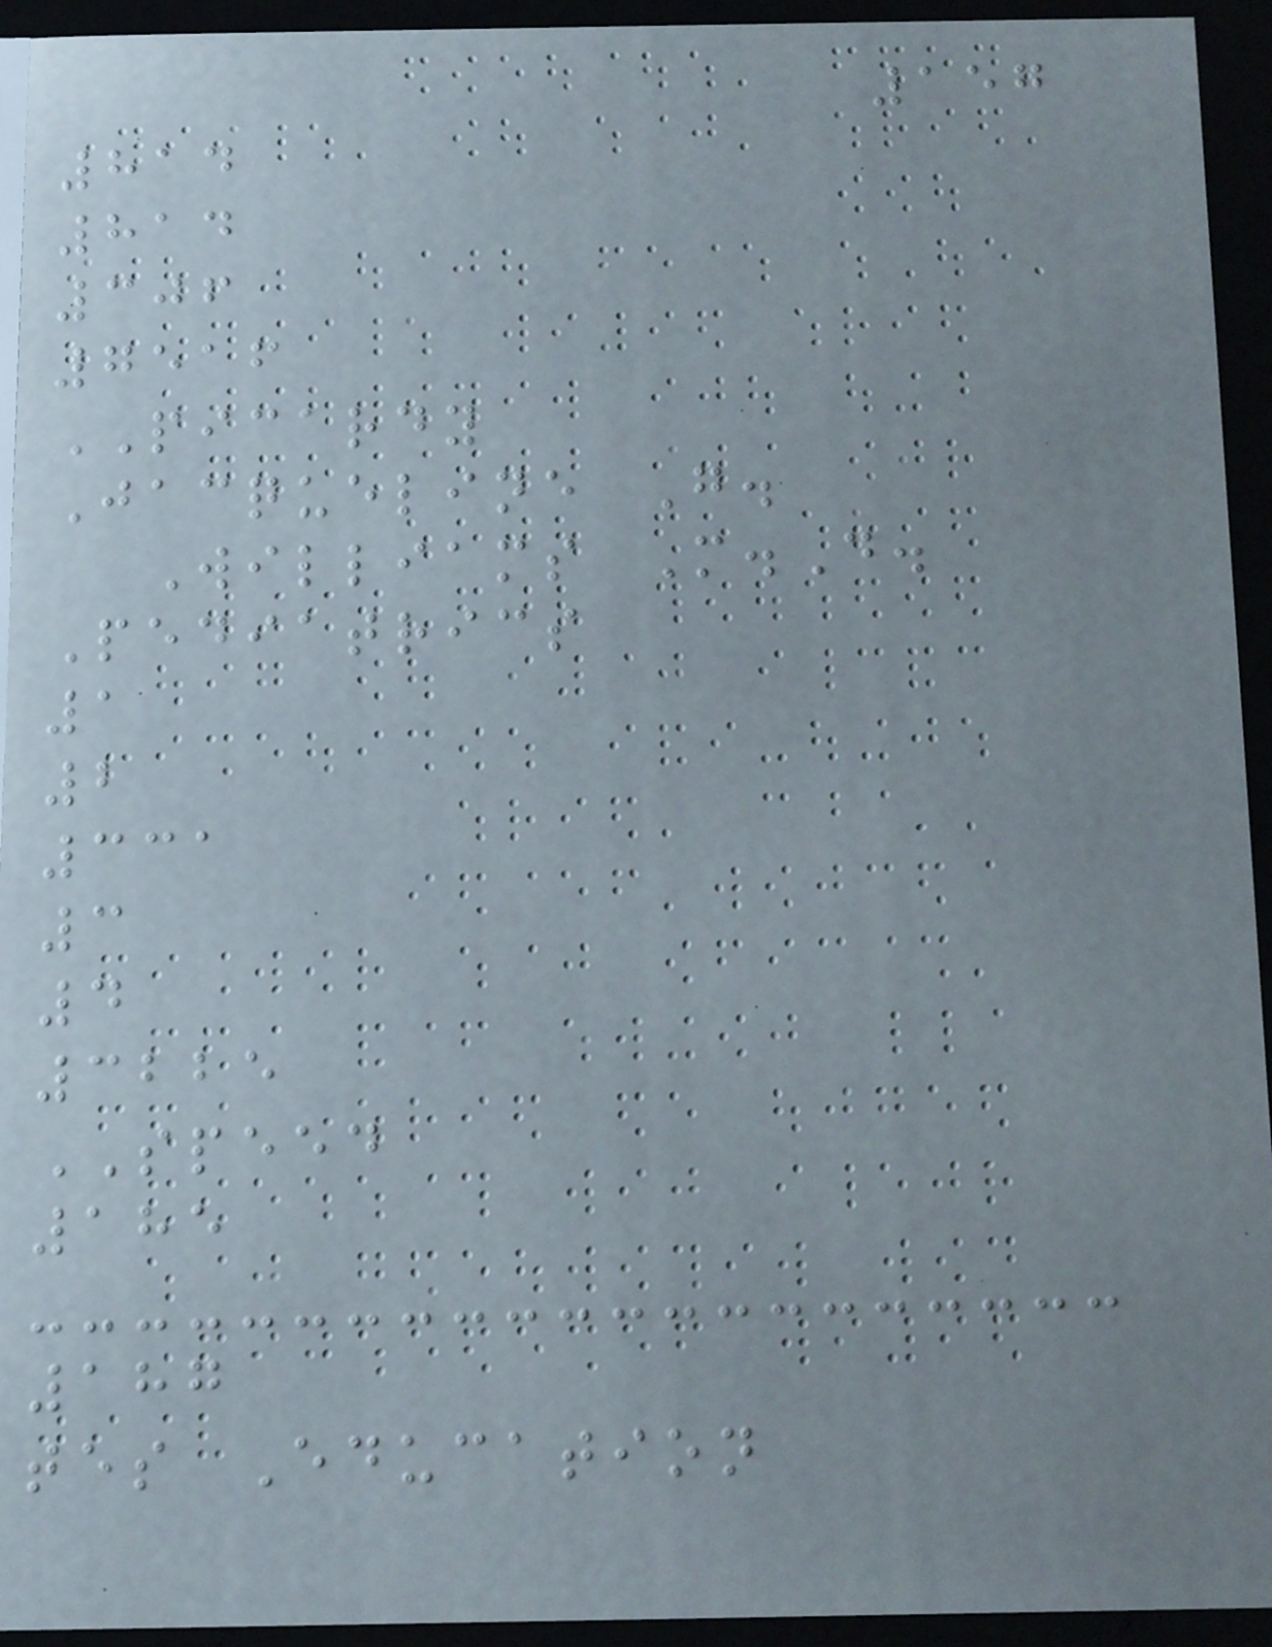157
814
814
306
7516
PICARDY
Jacqueline G.
Williams M.D.
Pediatrics
1
2
331
3
4
3225
SPEED
185
187
tes Education
